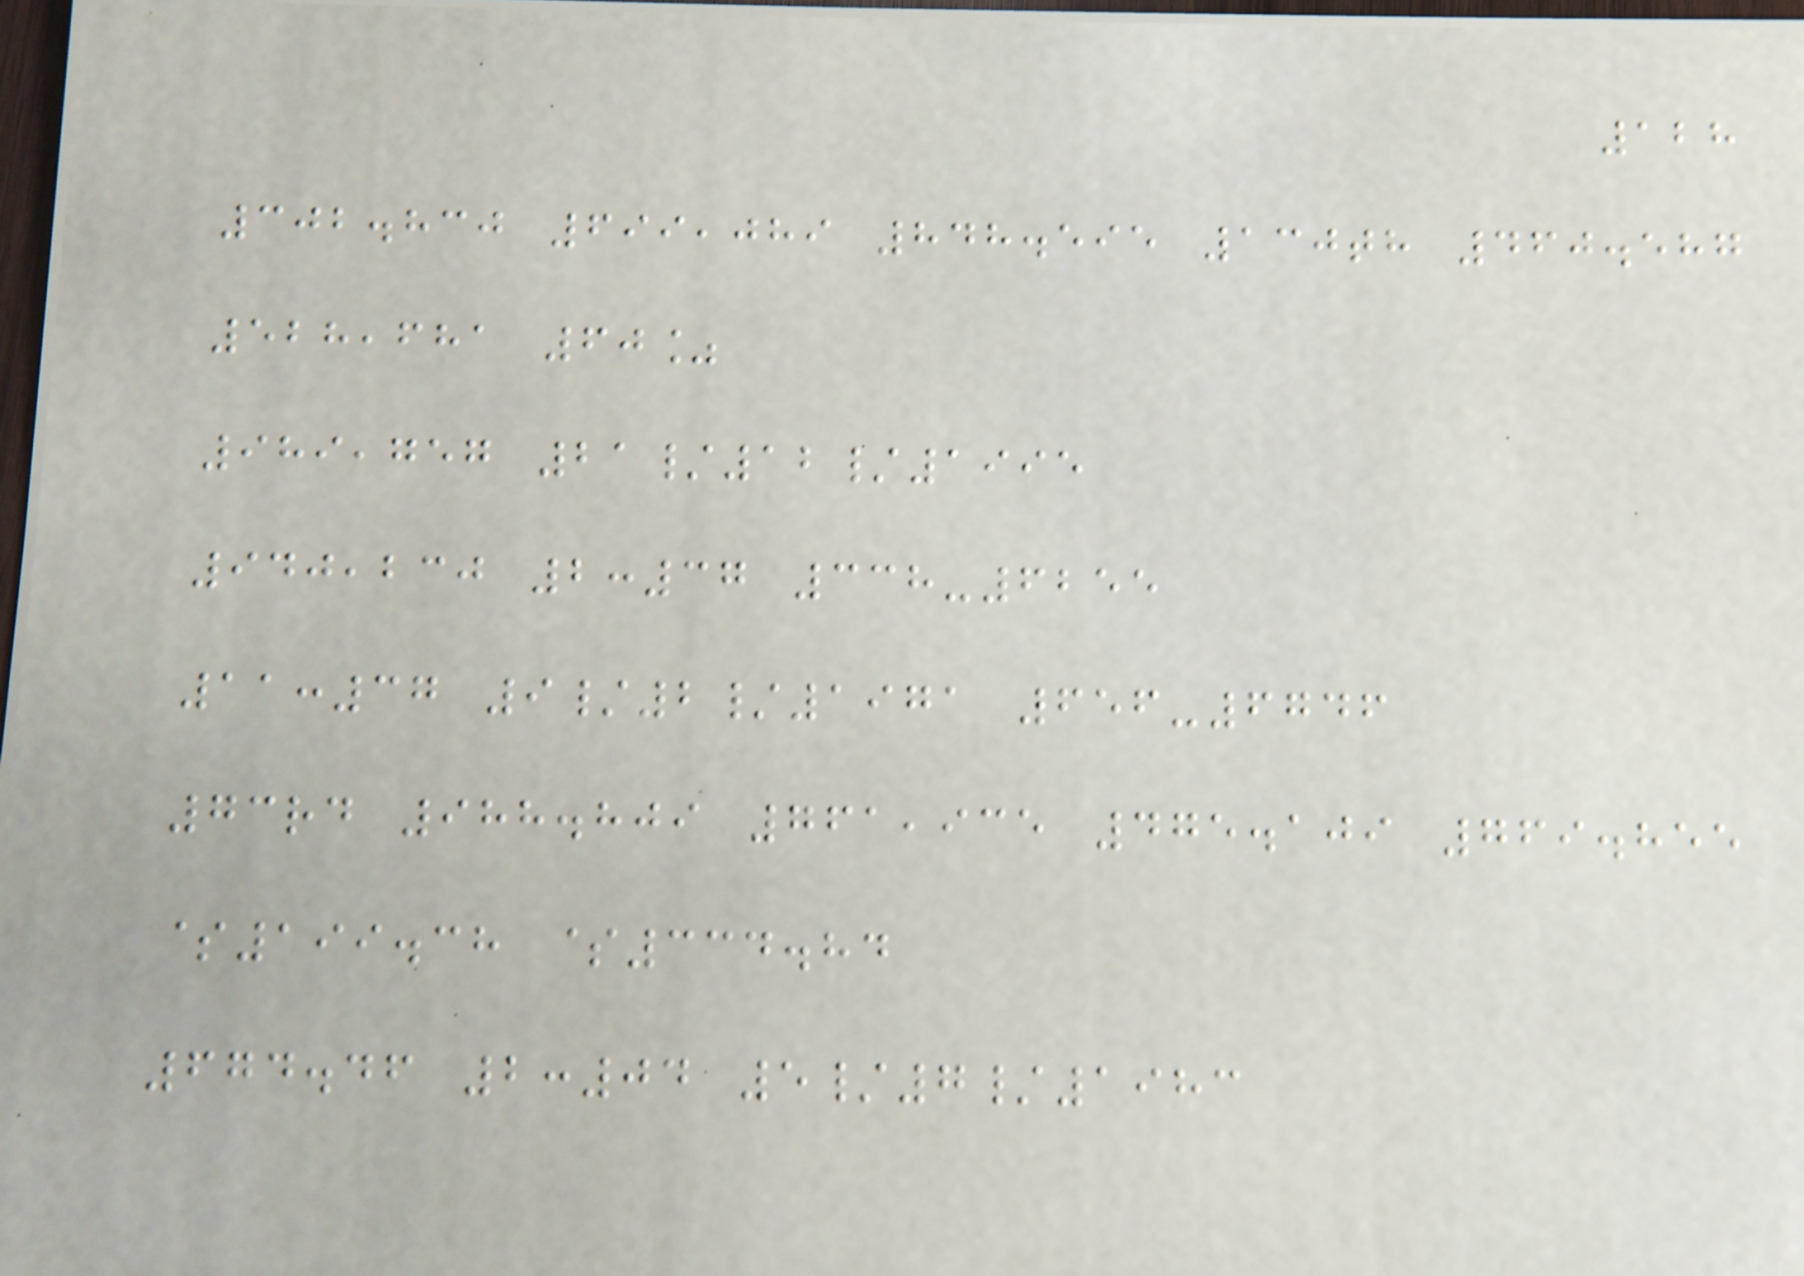128
302.830 699,089 848.595 130th 460.587
528,681 60%
989,757 21/12/1995
940,230 2:37 338-6255
11:37 9/2/1971 656-6746
73rd 988.809 761,935 475.109 769.855
$199.38 $334.84
674.46 2:04 5/7/1983
